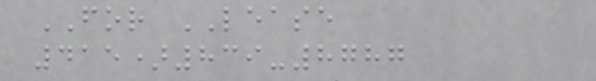FOR LEASE
415)839-8787
